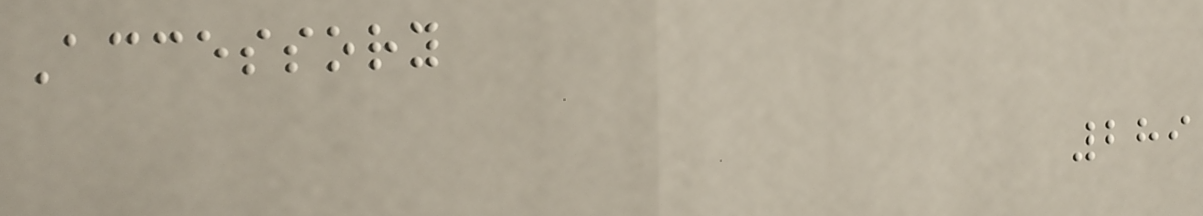Accessory
289
